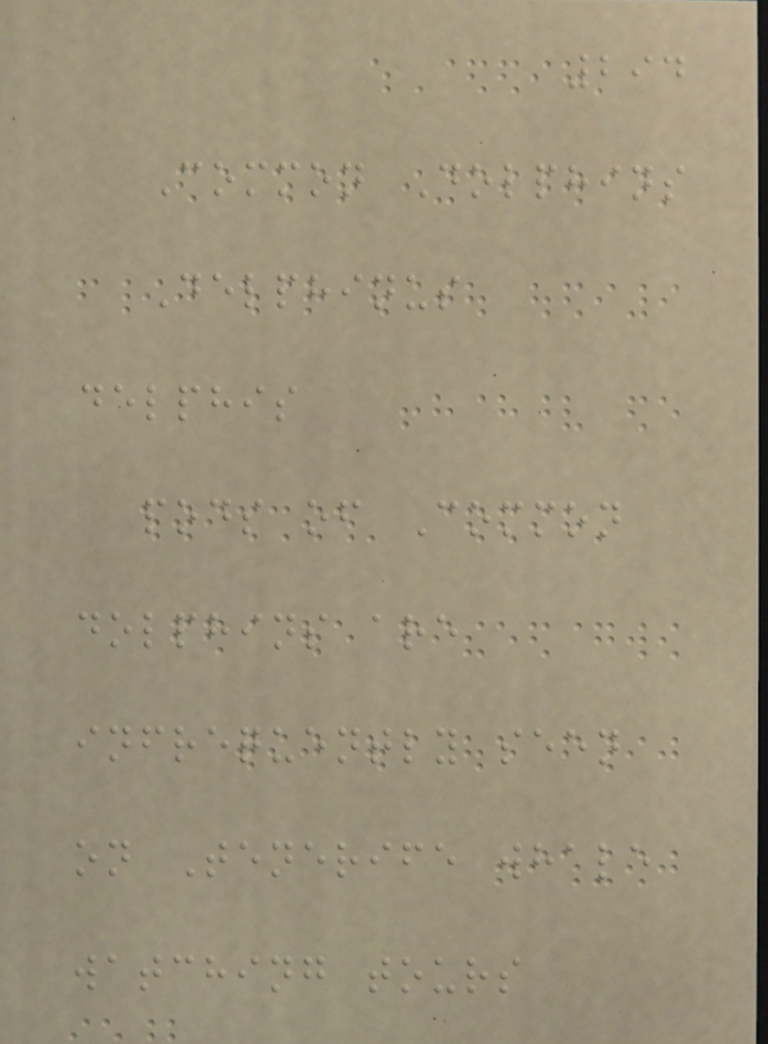294
Common Dolphins
Delphinus
delphis
pods of Common
dolphins are
infrequently seen
on Tenerife whale
watching tours
